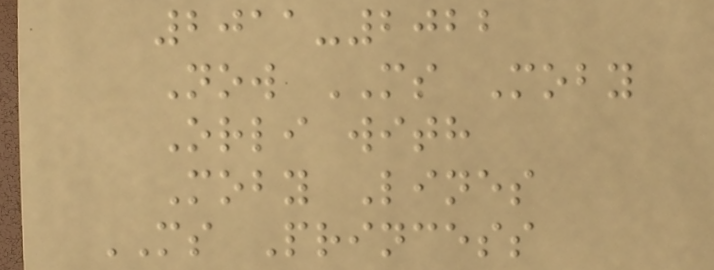2011-2022
Now MS Moby
Orli with
Moby Lines
MS Princess
